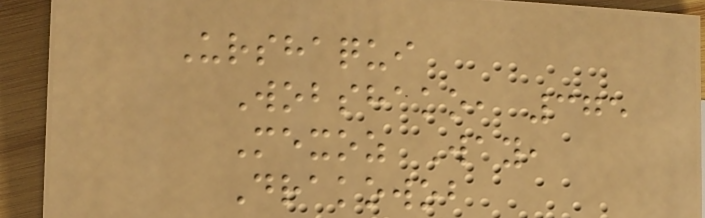Urshaqui
Wobshako, 375
Mexoz Way,
Drakowob
